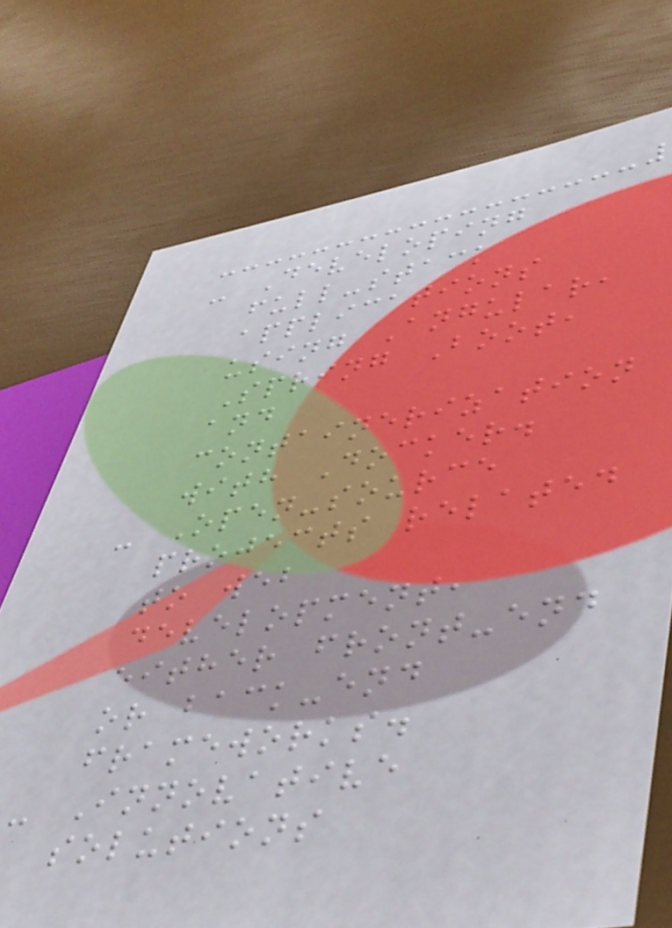- Developing
full-stack
applications
using Angular,
Spring Boot,
and
containerization
with Docker.
- Open-source
projects related
to web
development,
either front-end
or back-end
frameworks.
- Innovative
solutions
